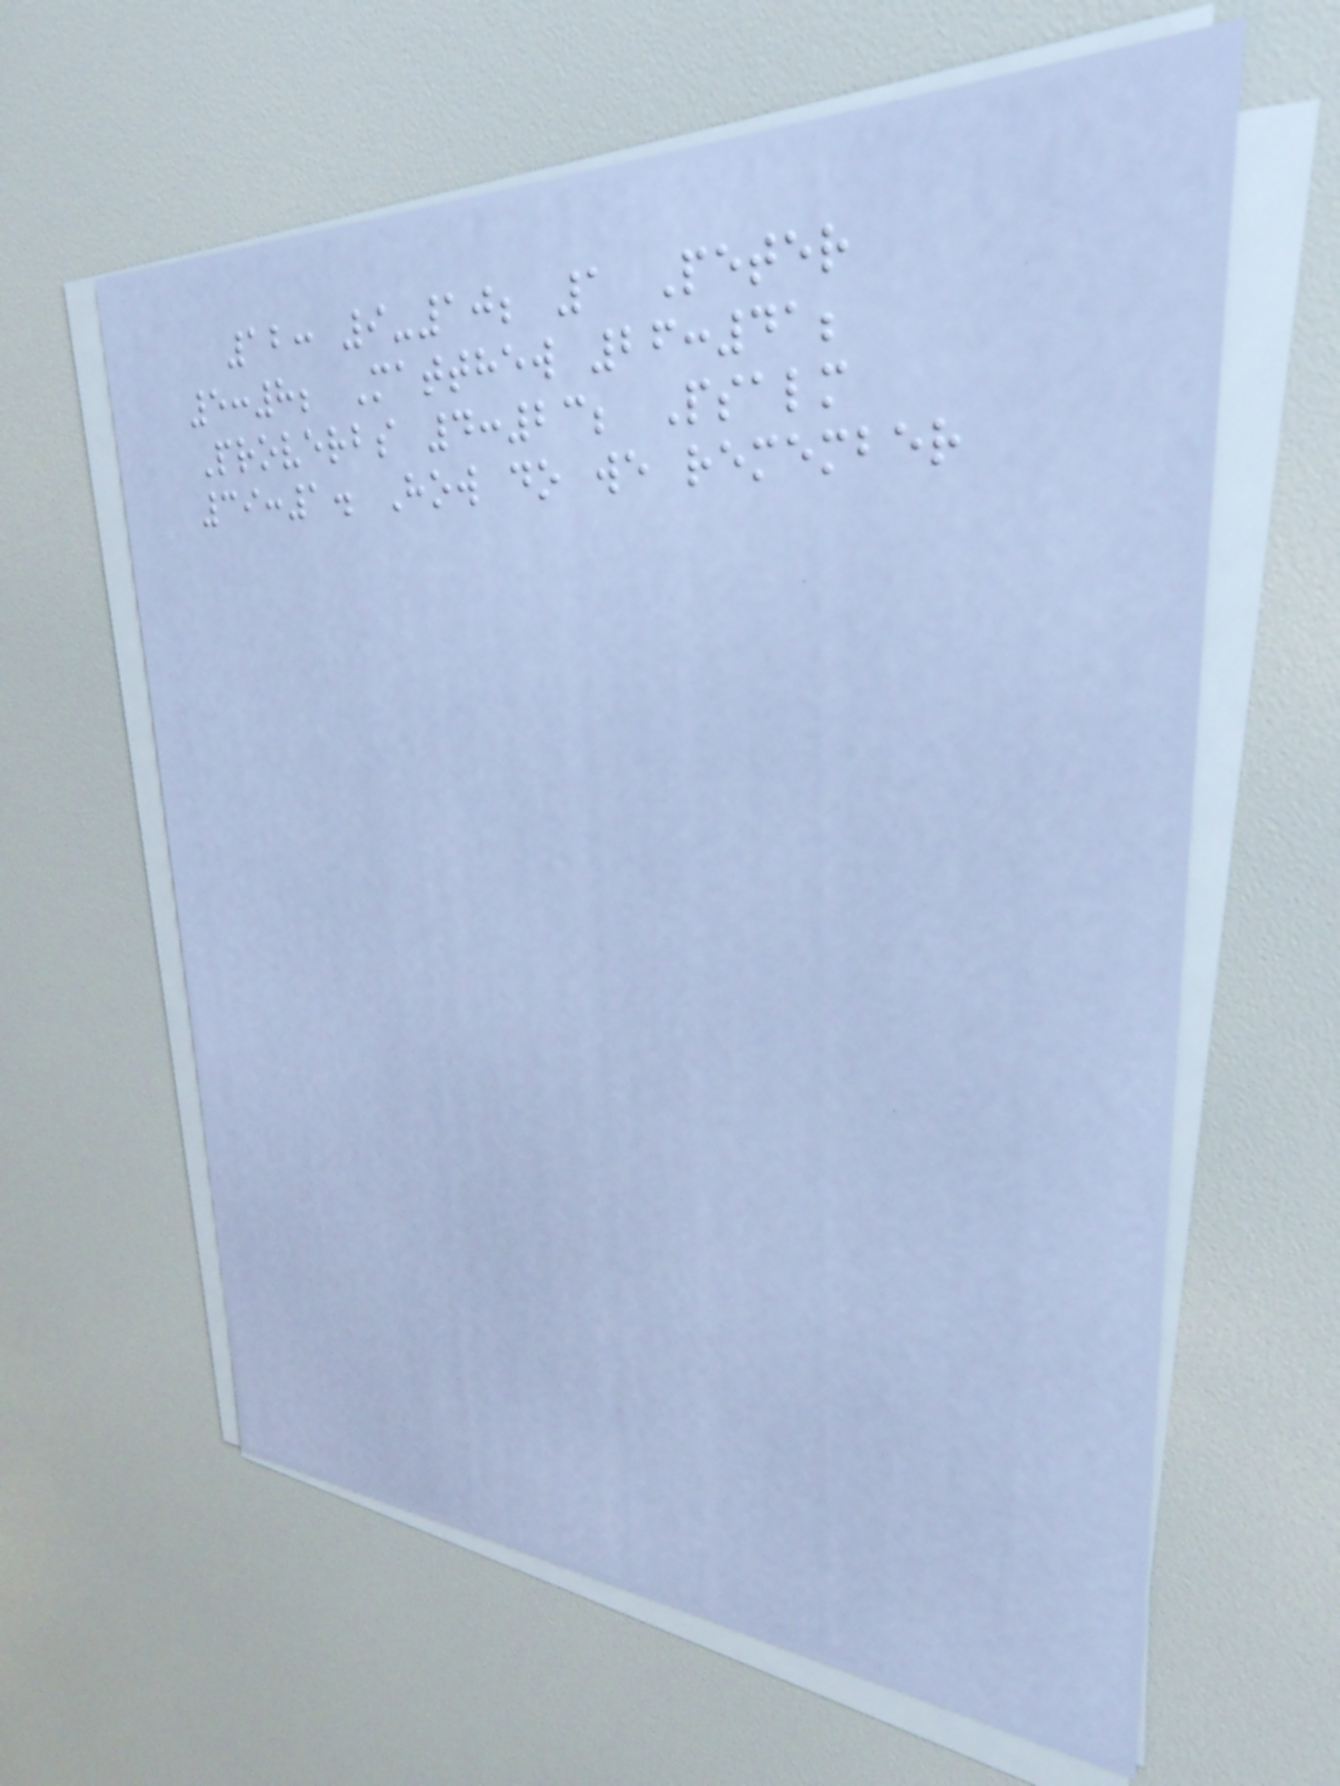12: 9-10; 1 Peter
5:8; Matthew 26:41;
Proverbs 4:23; Psalm
39:1. How do we remember
